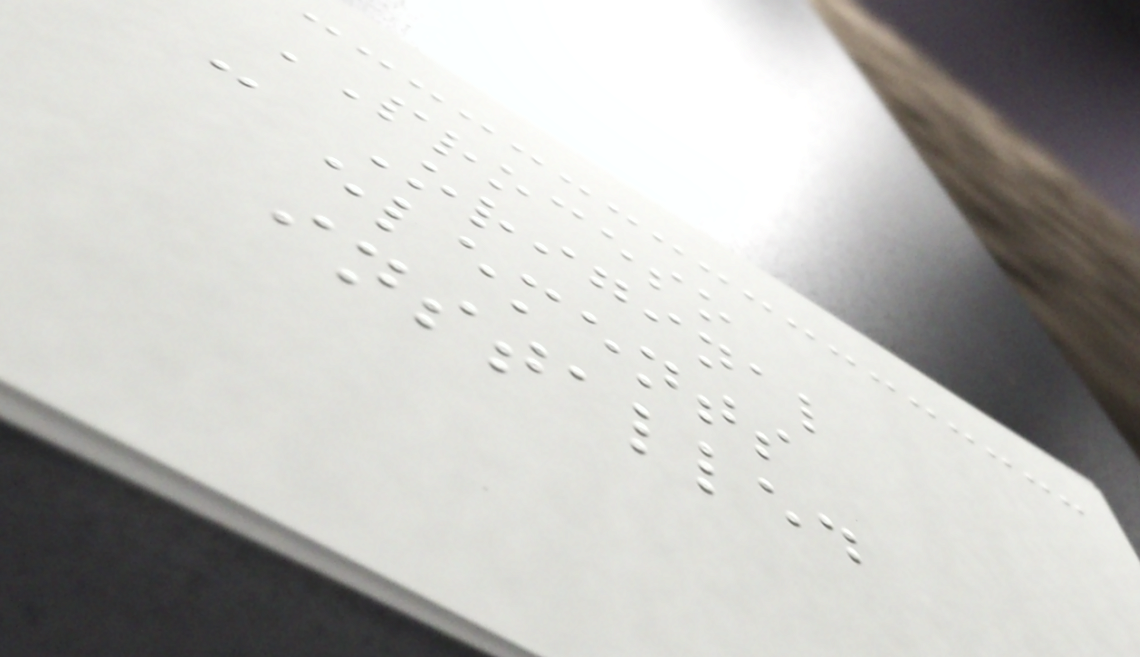PROCESO
- Original
elements
installed
